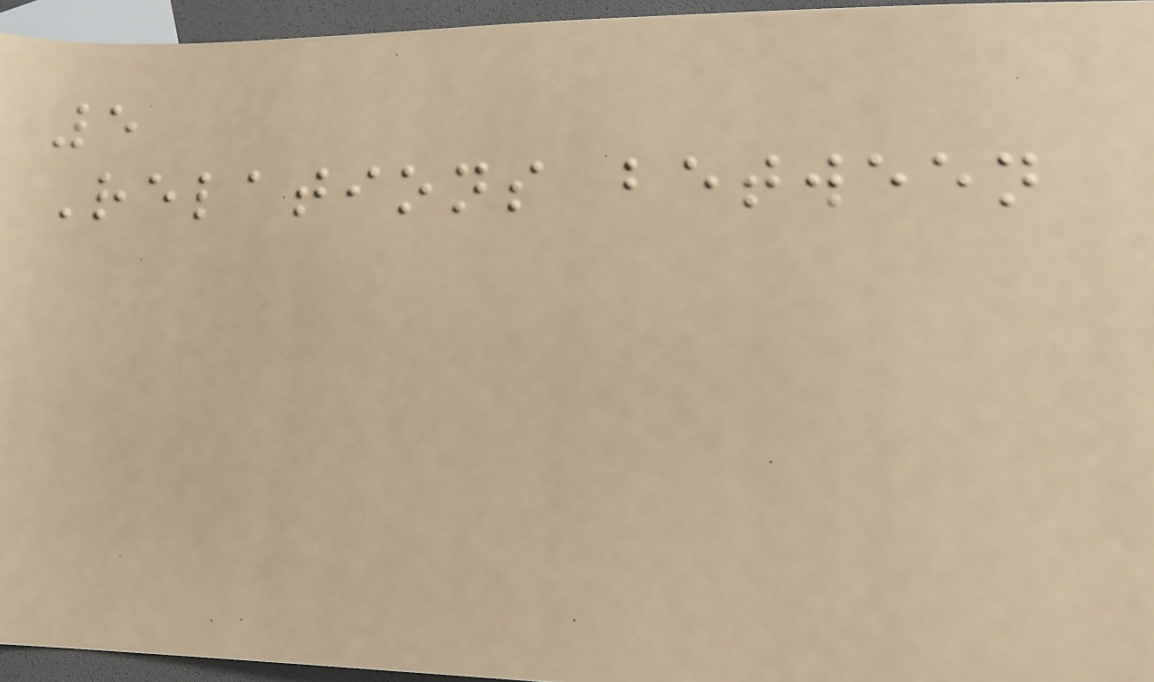5
Relations between
